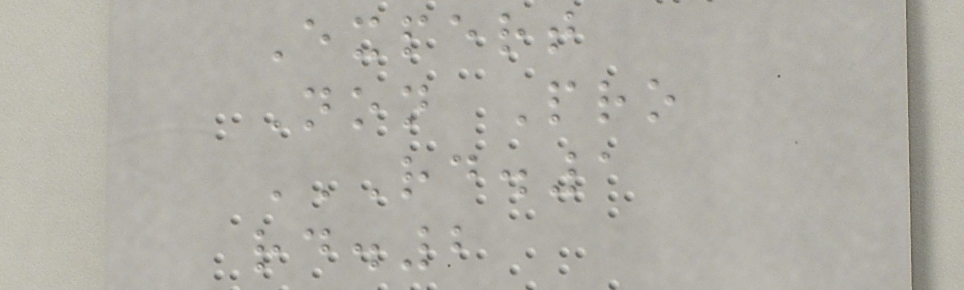Expert
Non Pro
RD.1
RD.2
